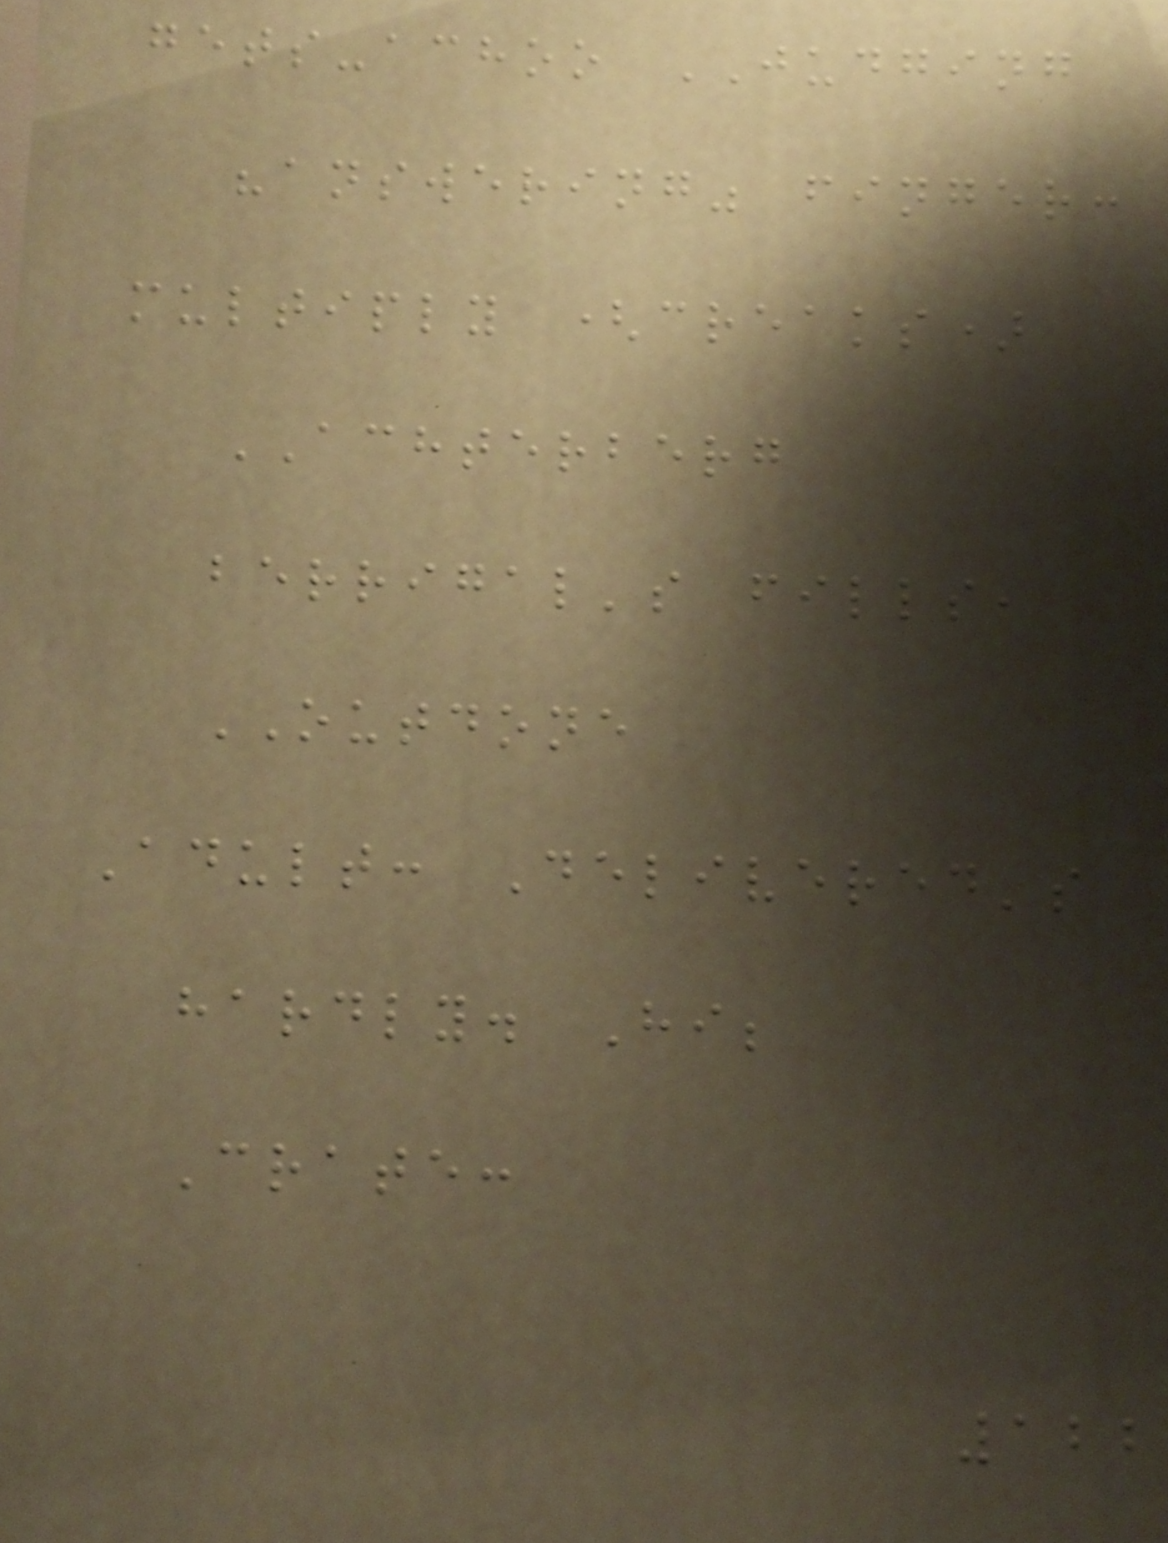gets-achoo JUDGING
"answering" finger:
multiply (creaks)
ACHTERBERG
berrigal's fills,
OUTDONE
Adult: Delivered's
hardly. Hi;
Crate:
122
